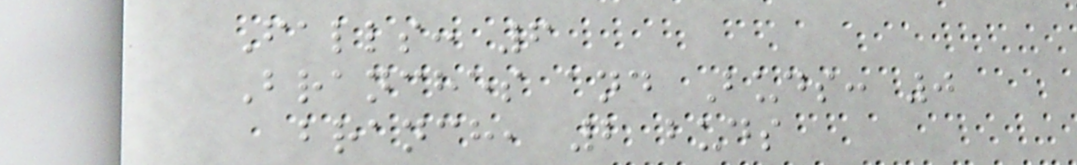Falls: 6
Branches and Buds: 0
branch, 2 buds
